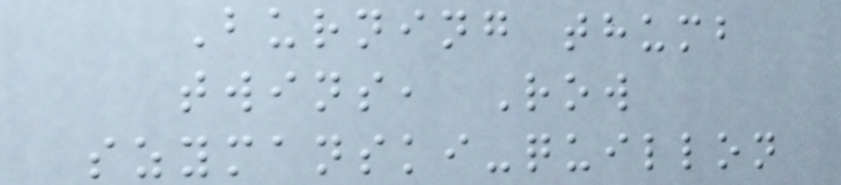Burning thumb
twins, Row
szymanski-quillon
